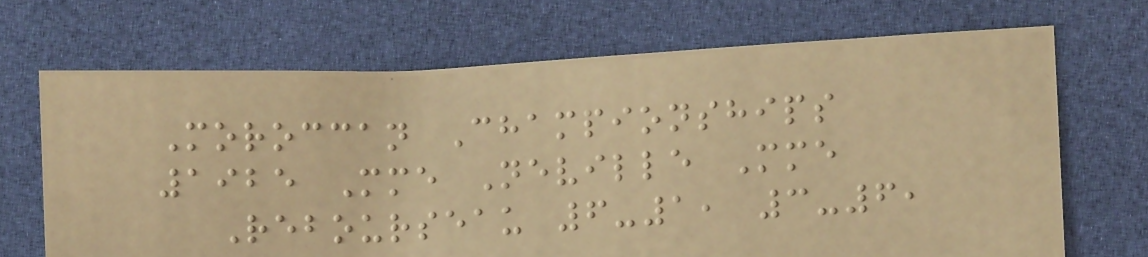Moroccan Championships
1925 Mme Neville Mme
Rebourseau 6-1, 3-6,
